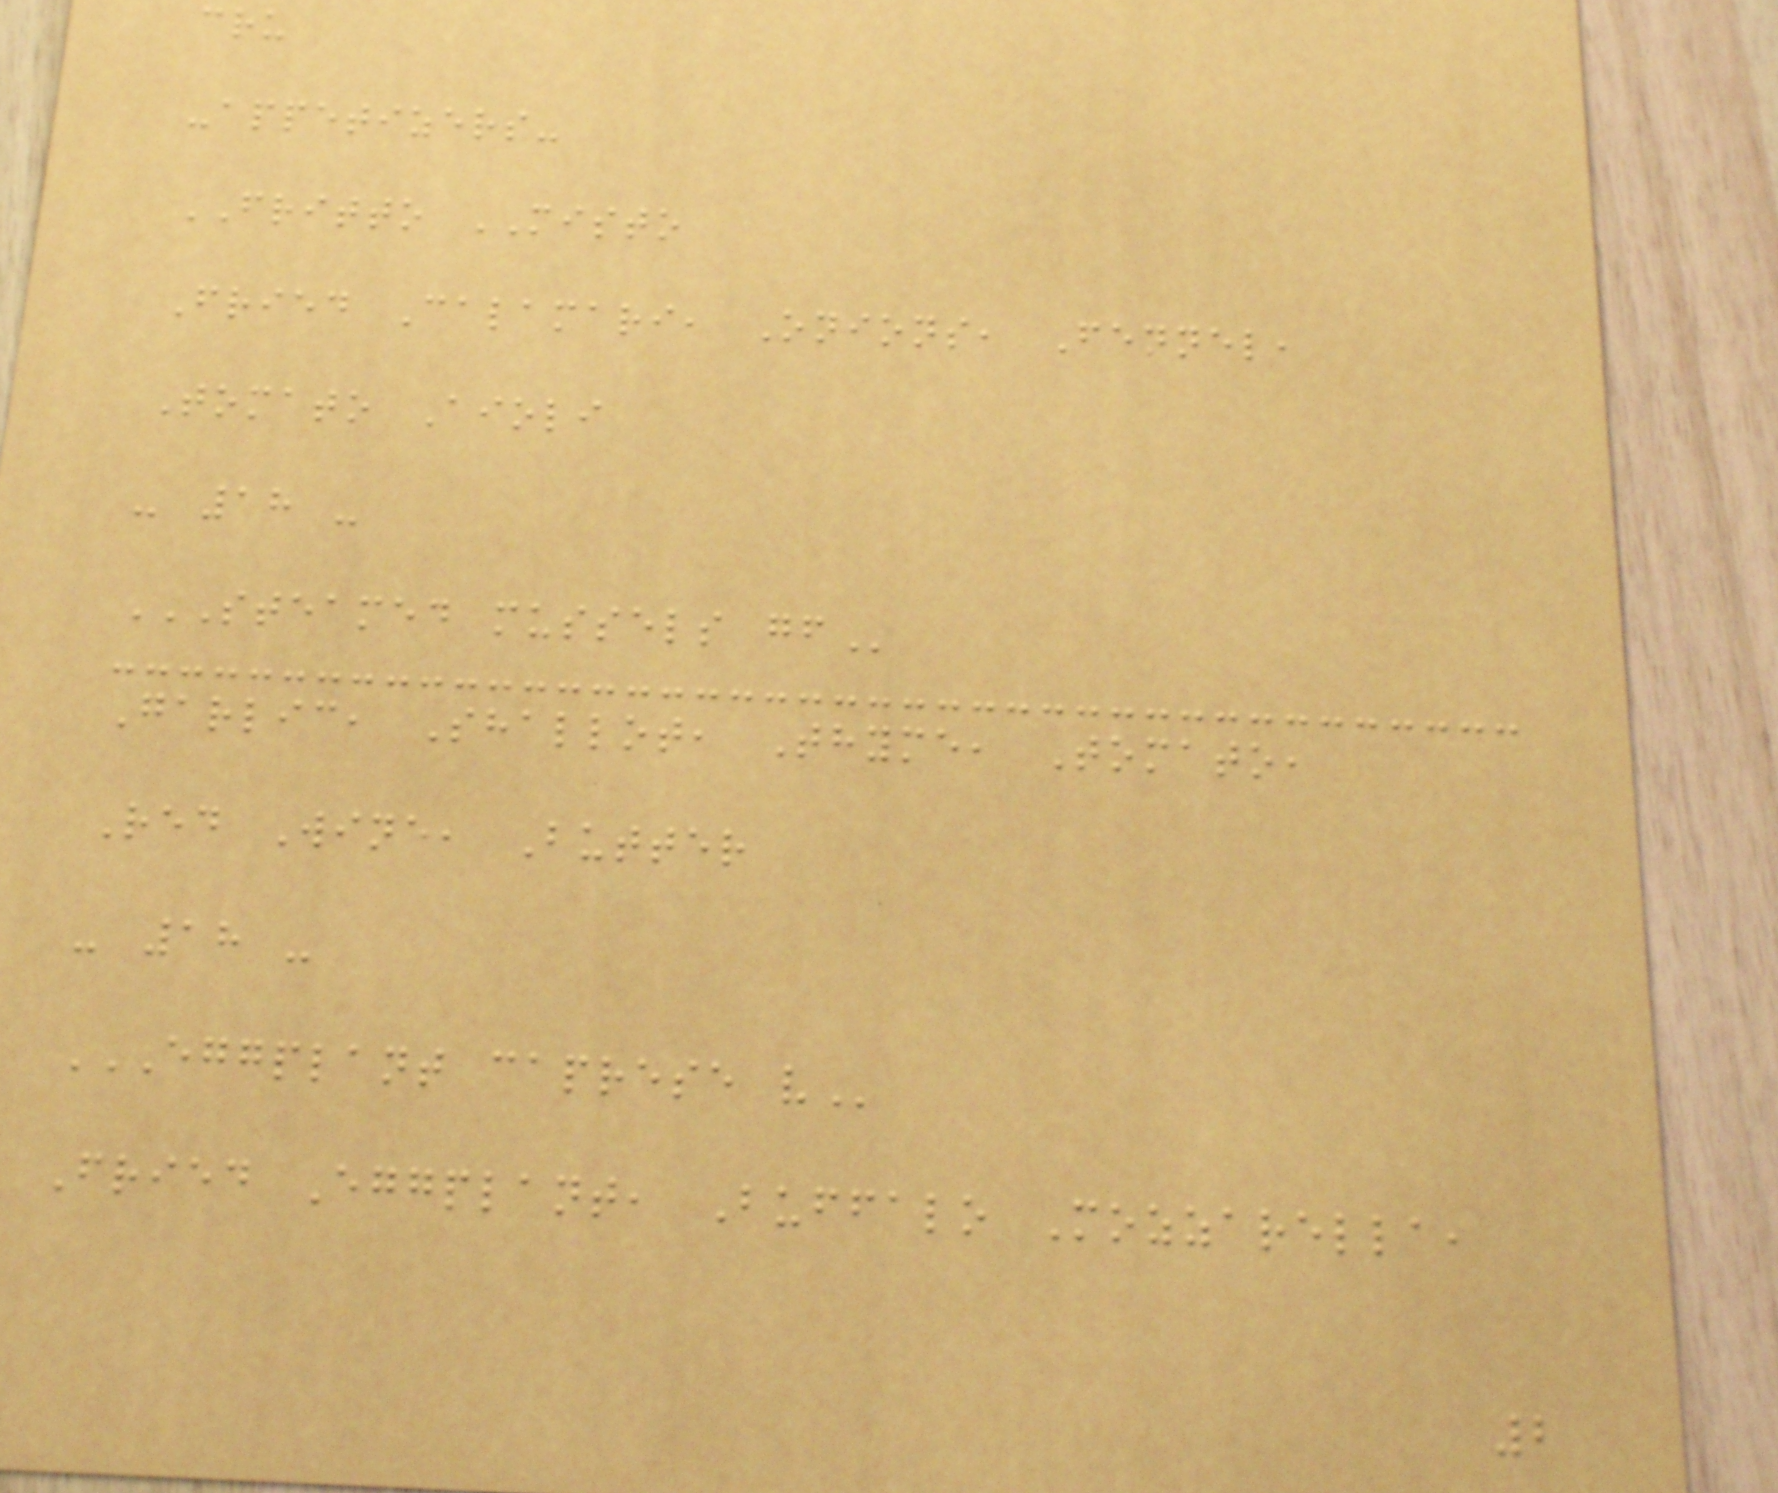cru
-appetizers-
FRITTO MISTO
Fried Calamari, Onions, Fennel,
Tomato Aioli
- 18 -
STEAMED MUSSELS GF
Garlic, Shallot, Thyme, Tomato,
Red Wine, Butter
- 18 -
EGGPLANT CAPRESE V
Fried Eggplant, Buffalo Mozzarella,
2
